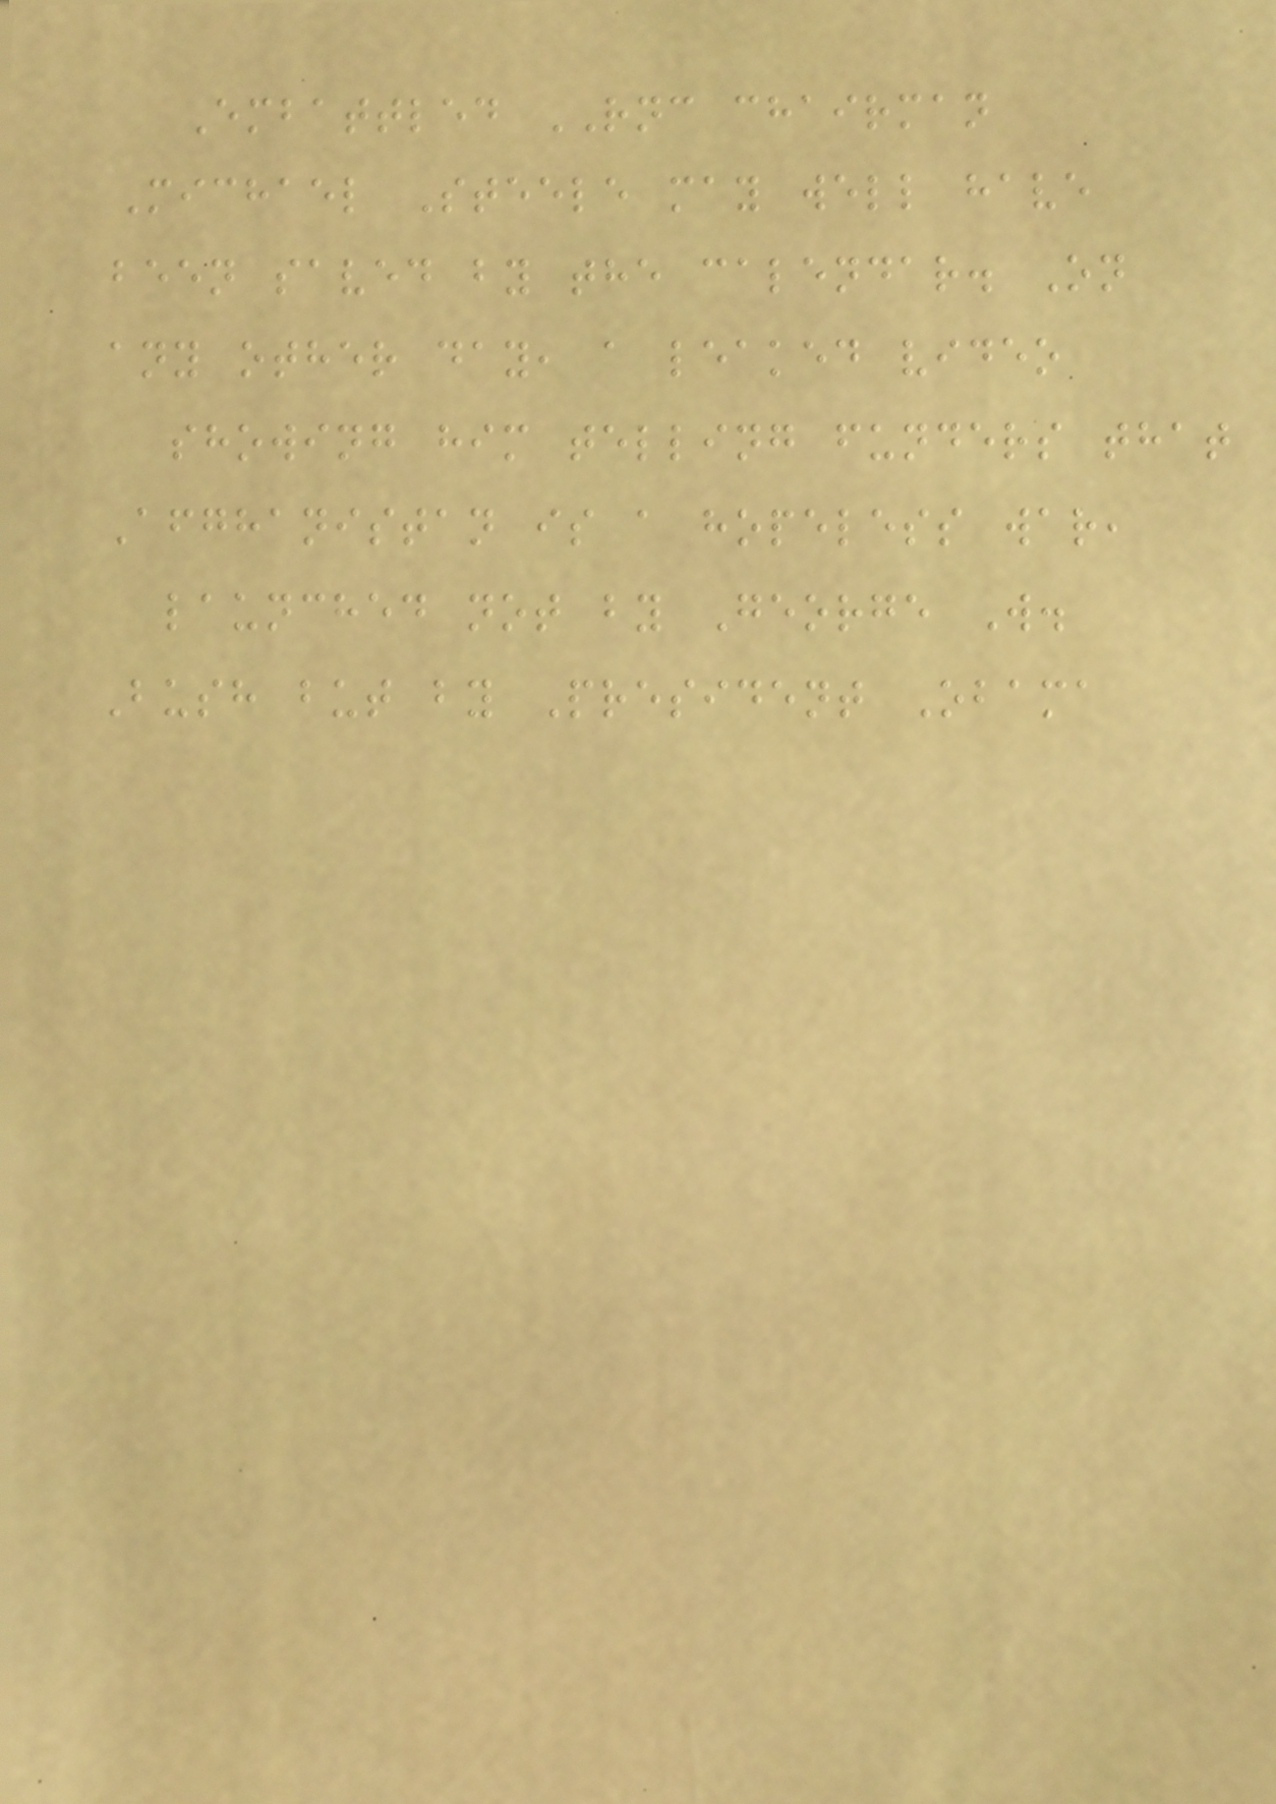Embattled RNC chairman
Michael Steele may well have
been saved by the calendar. On
any other day, a leaked video
showing him telling funders that
Afghanistan is a hopeless war,
launched not by George W.
Bush but by President Obama
